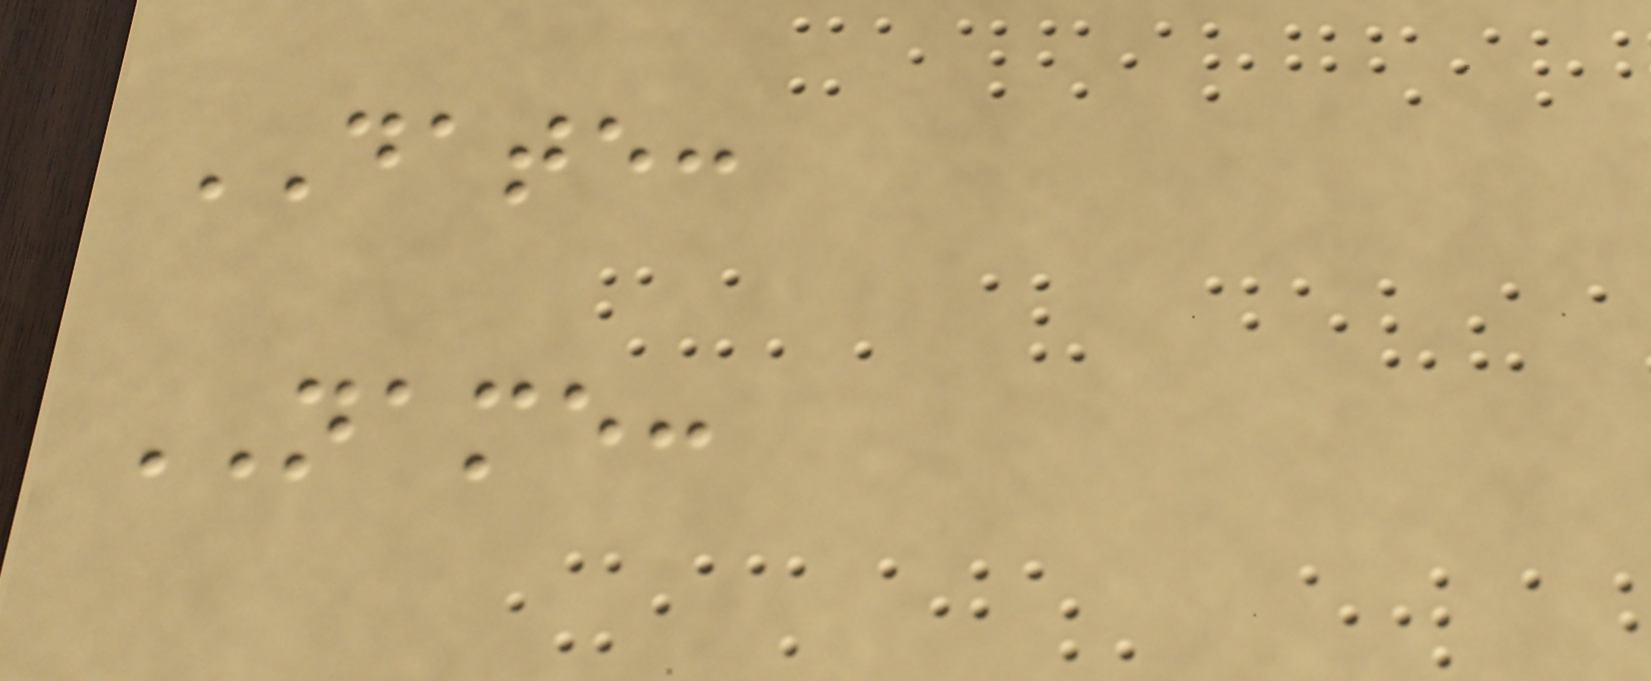DATE:
NAME:
